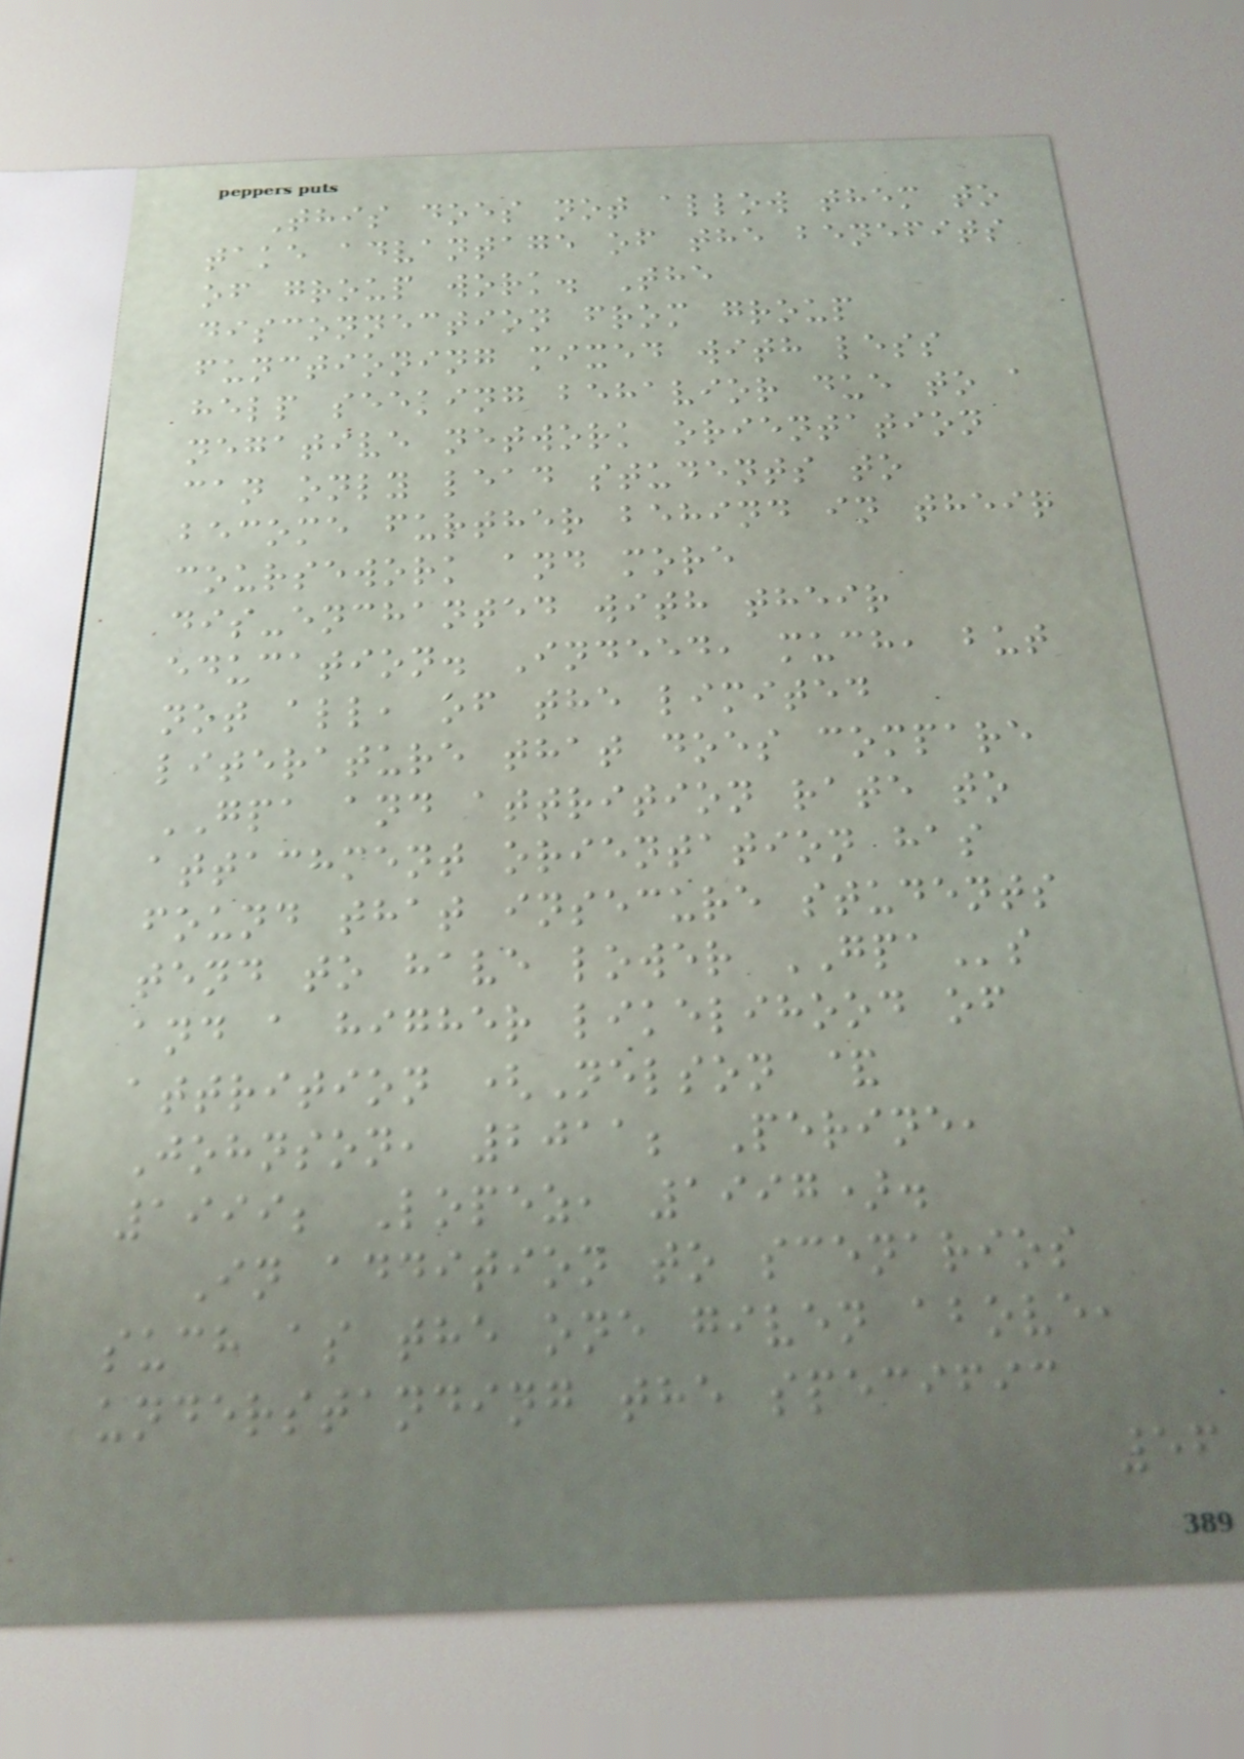This does not allow them to
take advantage of the benefits
of group work. The
disconnection from group
functioning mixed with less
help seeking behavior due to a
negative network orientation
can only lead students to
become further behind in their
coursework and more
dis-enchanted with their
education. Indeed, much, but
not all, of the limited
literature that does compare
GPA and attrition rate to
attachment orientation has
found that insecure students
tend to have lower GPAs
and a higher likelihood of
attrition (Nelson &
Johnson, 2011; Perine,
1999; Lopez, 1997).
In addition to scenarios
such as the one given above,
understanding the specific
56
